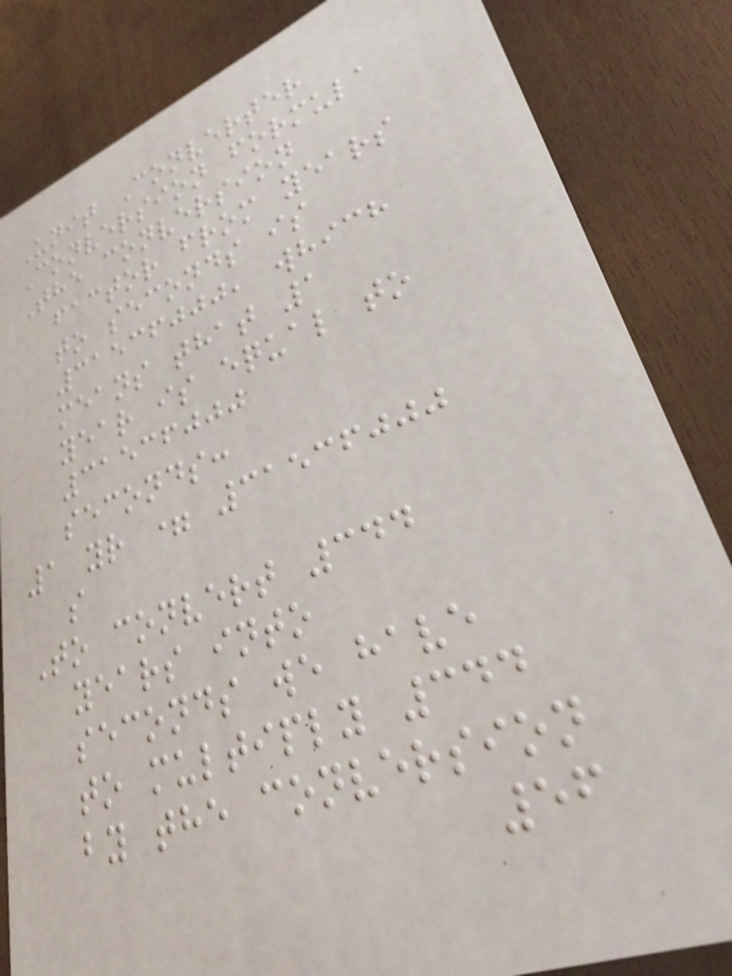Unit Converter
Conversion formula
The conversion
factor from years
to seconds is
31536000, which
means that 1
year is equal to
31536000
seconds:
1 yr = 31536000
s
To convert 344
years into
seconds we have
to multiply 344
by the conversion
56
